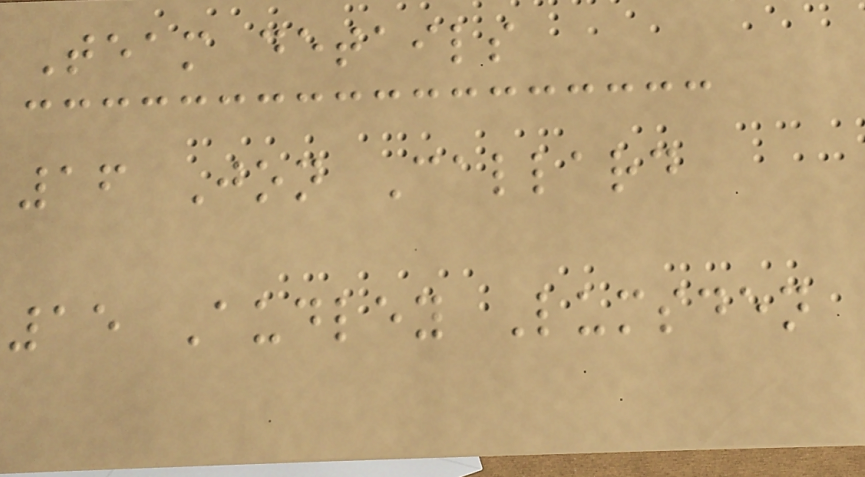Team details
16 Jon Callard
15 Audley Lumsden
